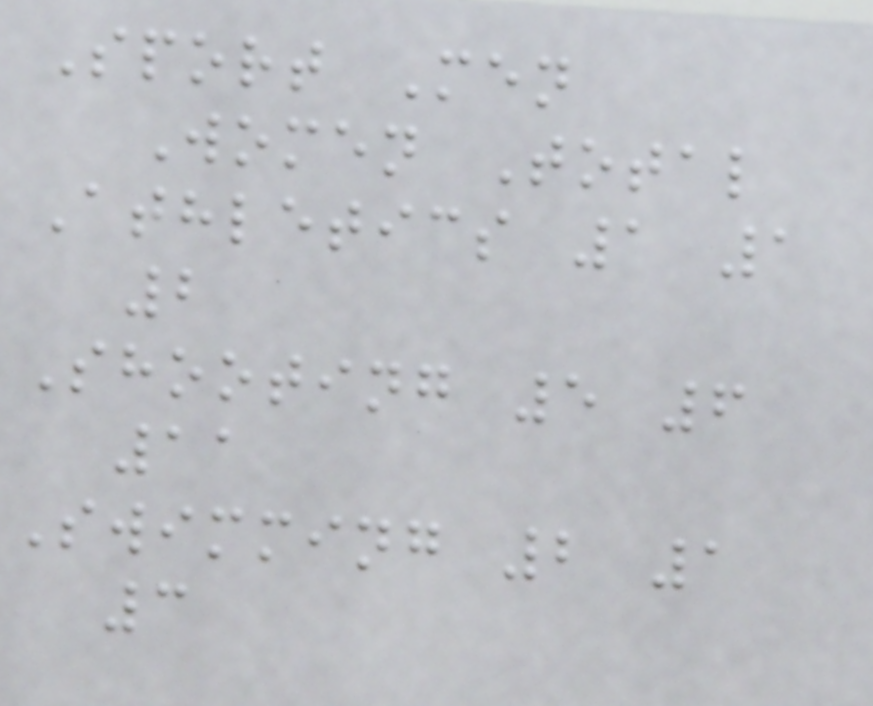Sport Men
Women Total
Athletics 1 1
2
Shooting 5 6
11
Swimming 2 1
3
